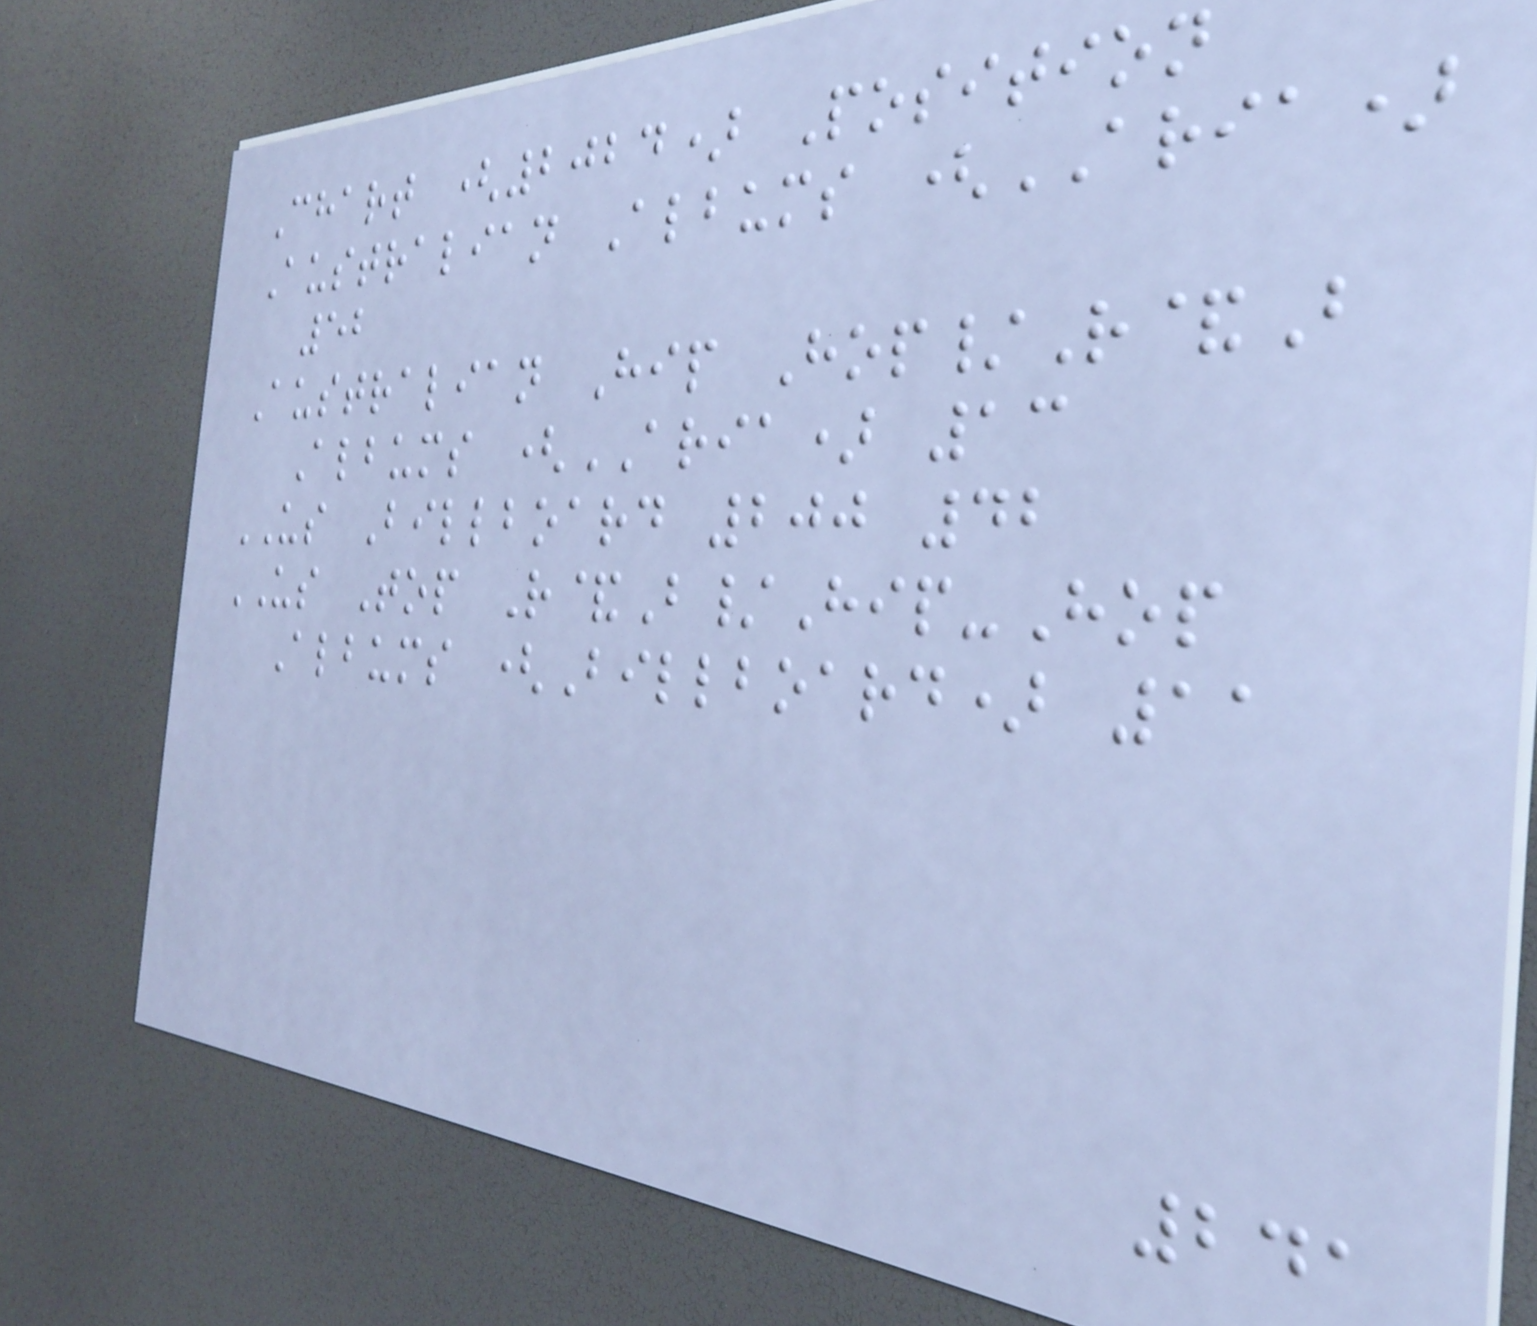Chart (2024) Position
Australian Albums (ARIA)
52
Australian Hip Hop/R&B
Albums (ARIA) 13
US Billboard 200 42
US Top R&B/Hip-Hop
Albums (Billboard) 11
241
